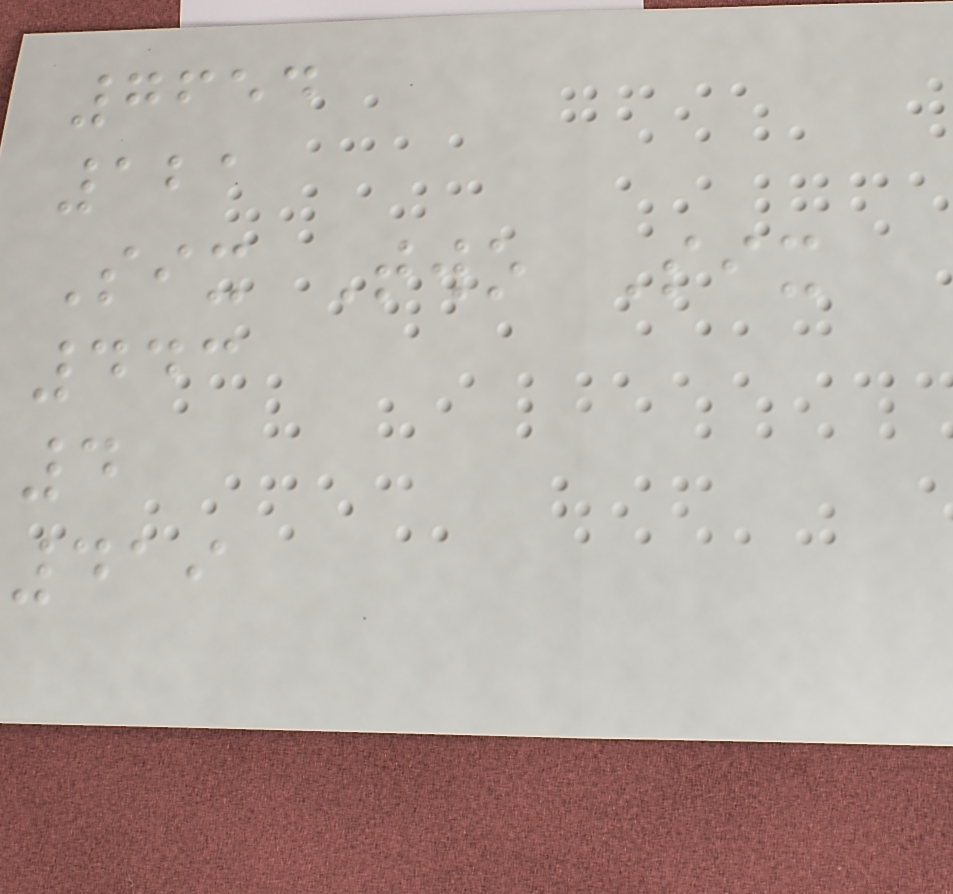7654
121
Six Two Six
443
4
419
